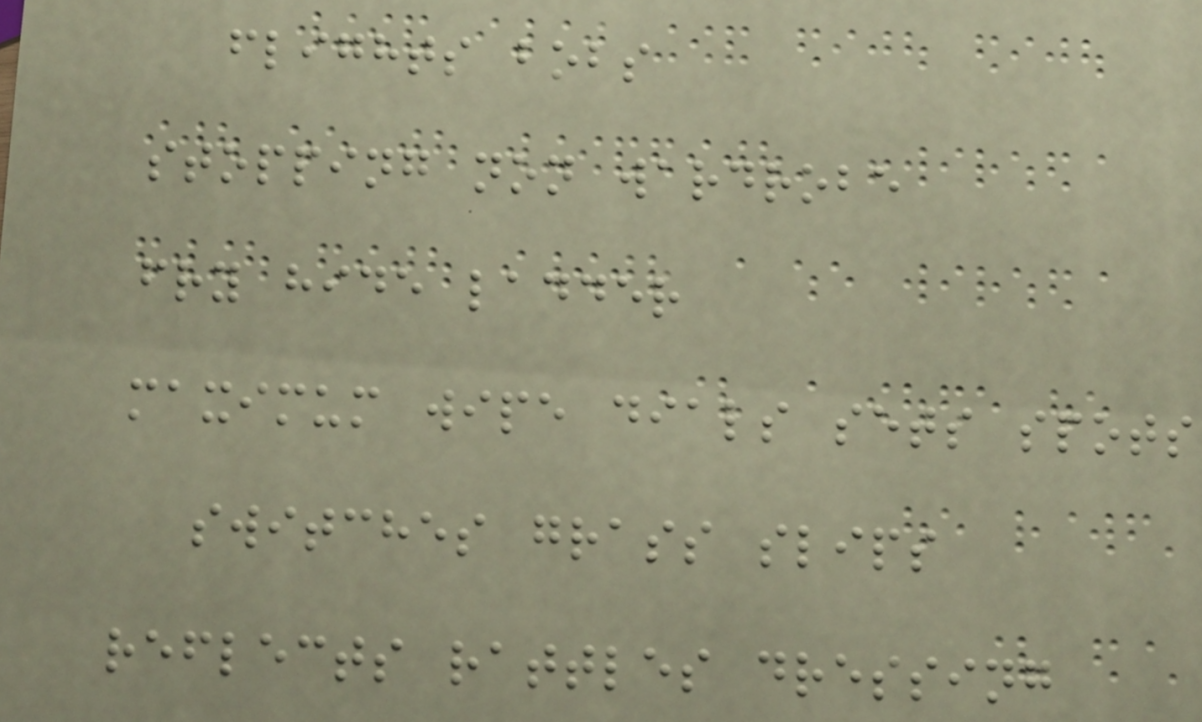flights bobs
stopping non wardrobe
fry hide ladder
maximum wipe dials sets spots
switches grass slips
reflects rattles dressing
